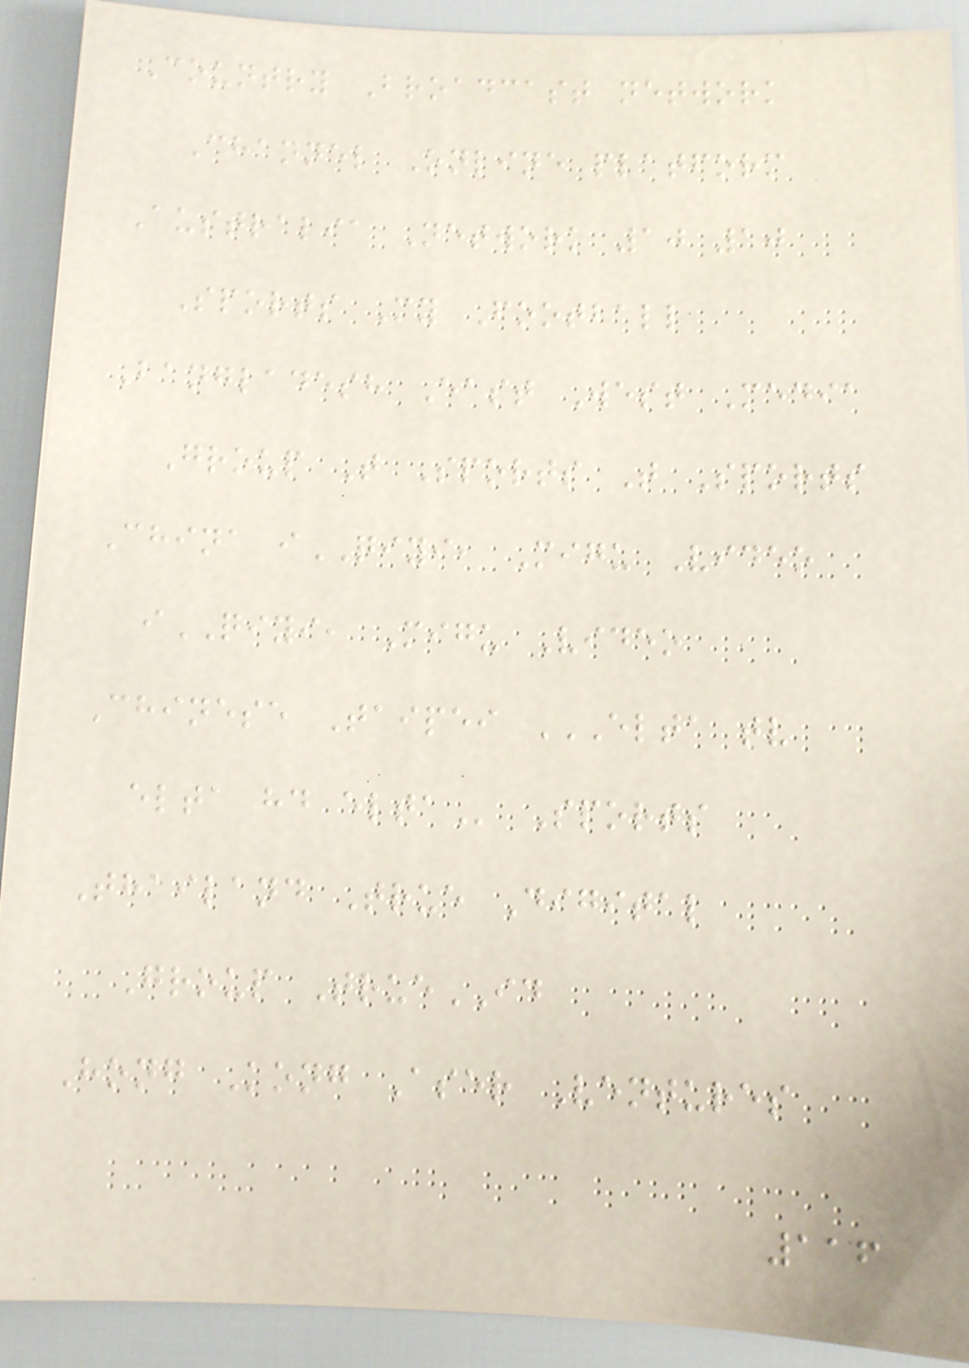Country Broadcast network
Channel Online platform
Australia Network 10 10
Sports My Football
Bangladesh East West Media
Group T Sports T Sports
China iQIYI, Migu Video
iQIYI, Migu Video
Chinese Taipei ELTA TV
ELTA HD ELTA Sports
Thailand True Digital
Group TrueID
Hong Kong Aser Ventures
116
